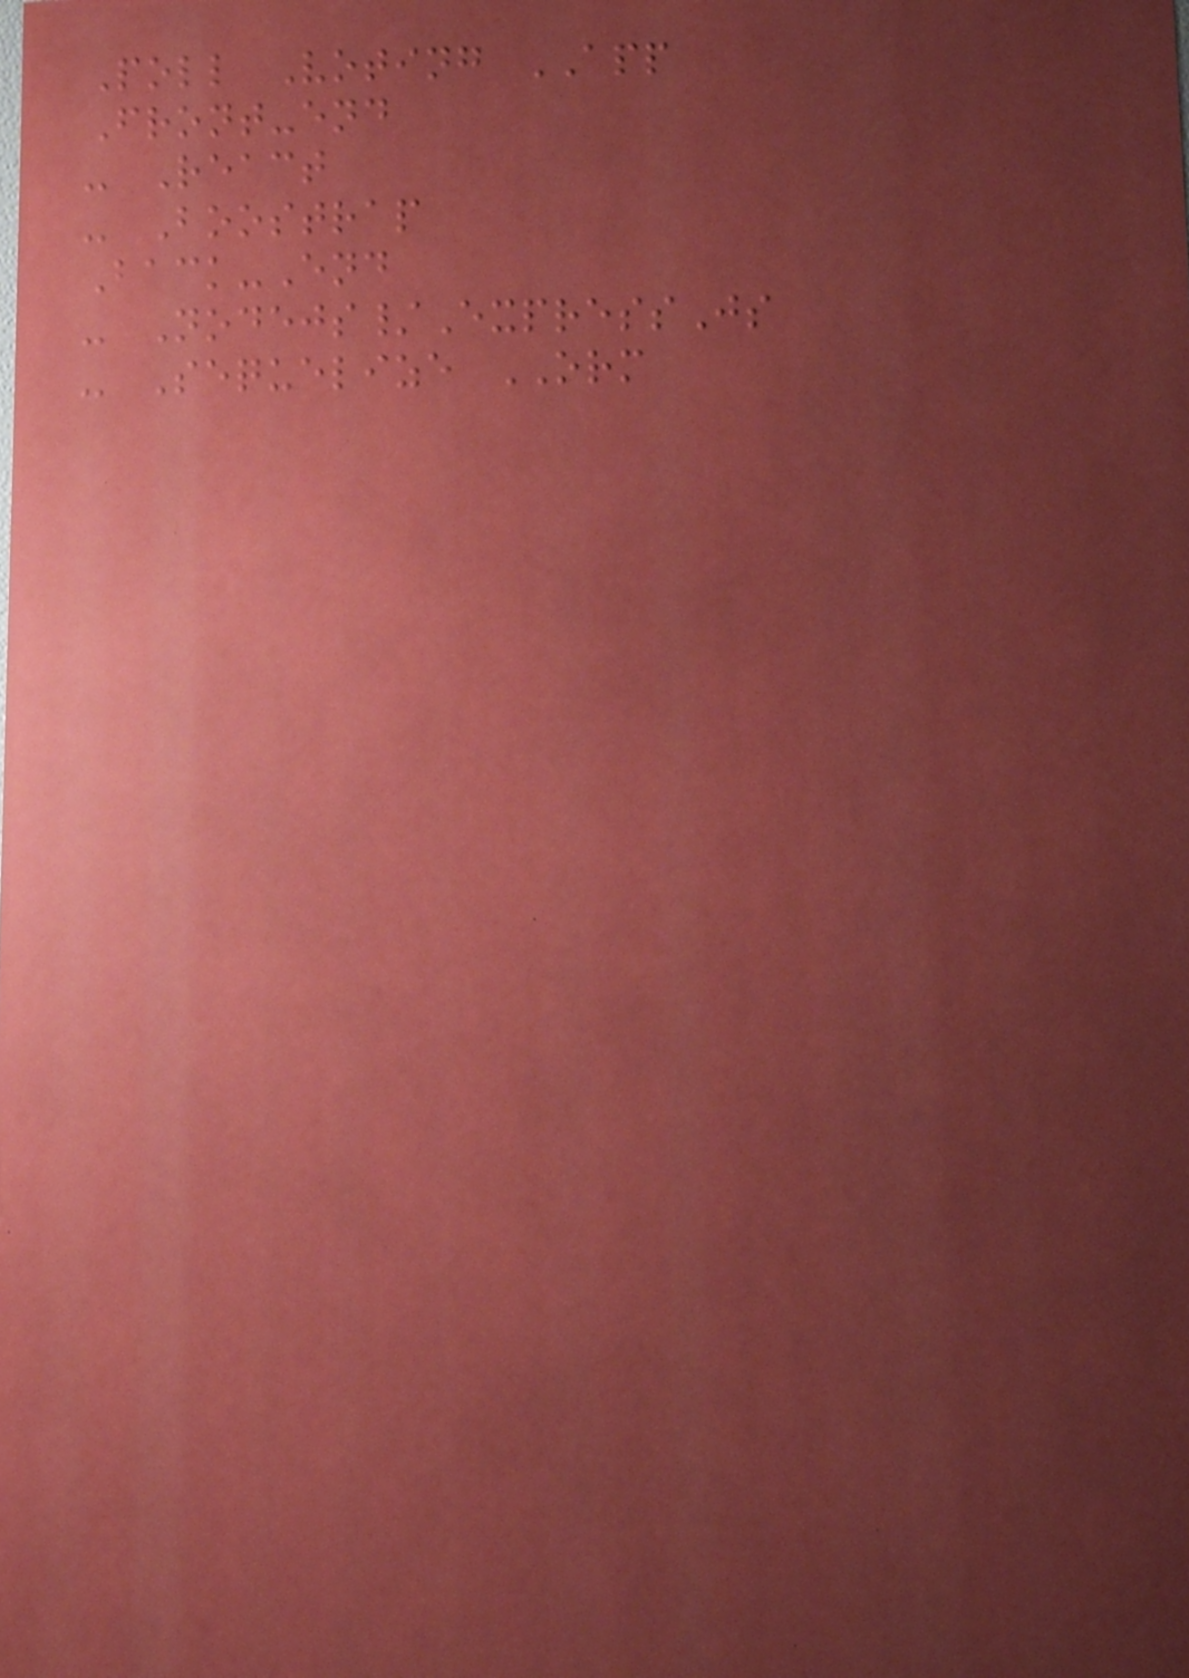Poll Voting APP
Front-end
- React
- Boostrap
Back-End
- Nodejs/ExpressJs
- Sequelize ORM
